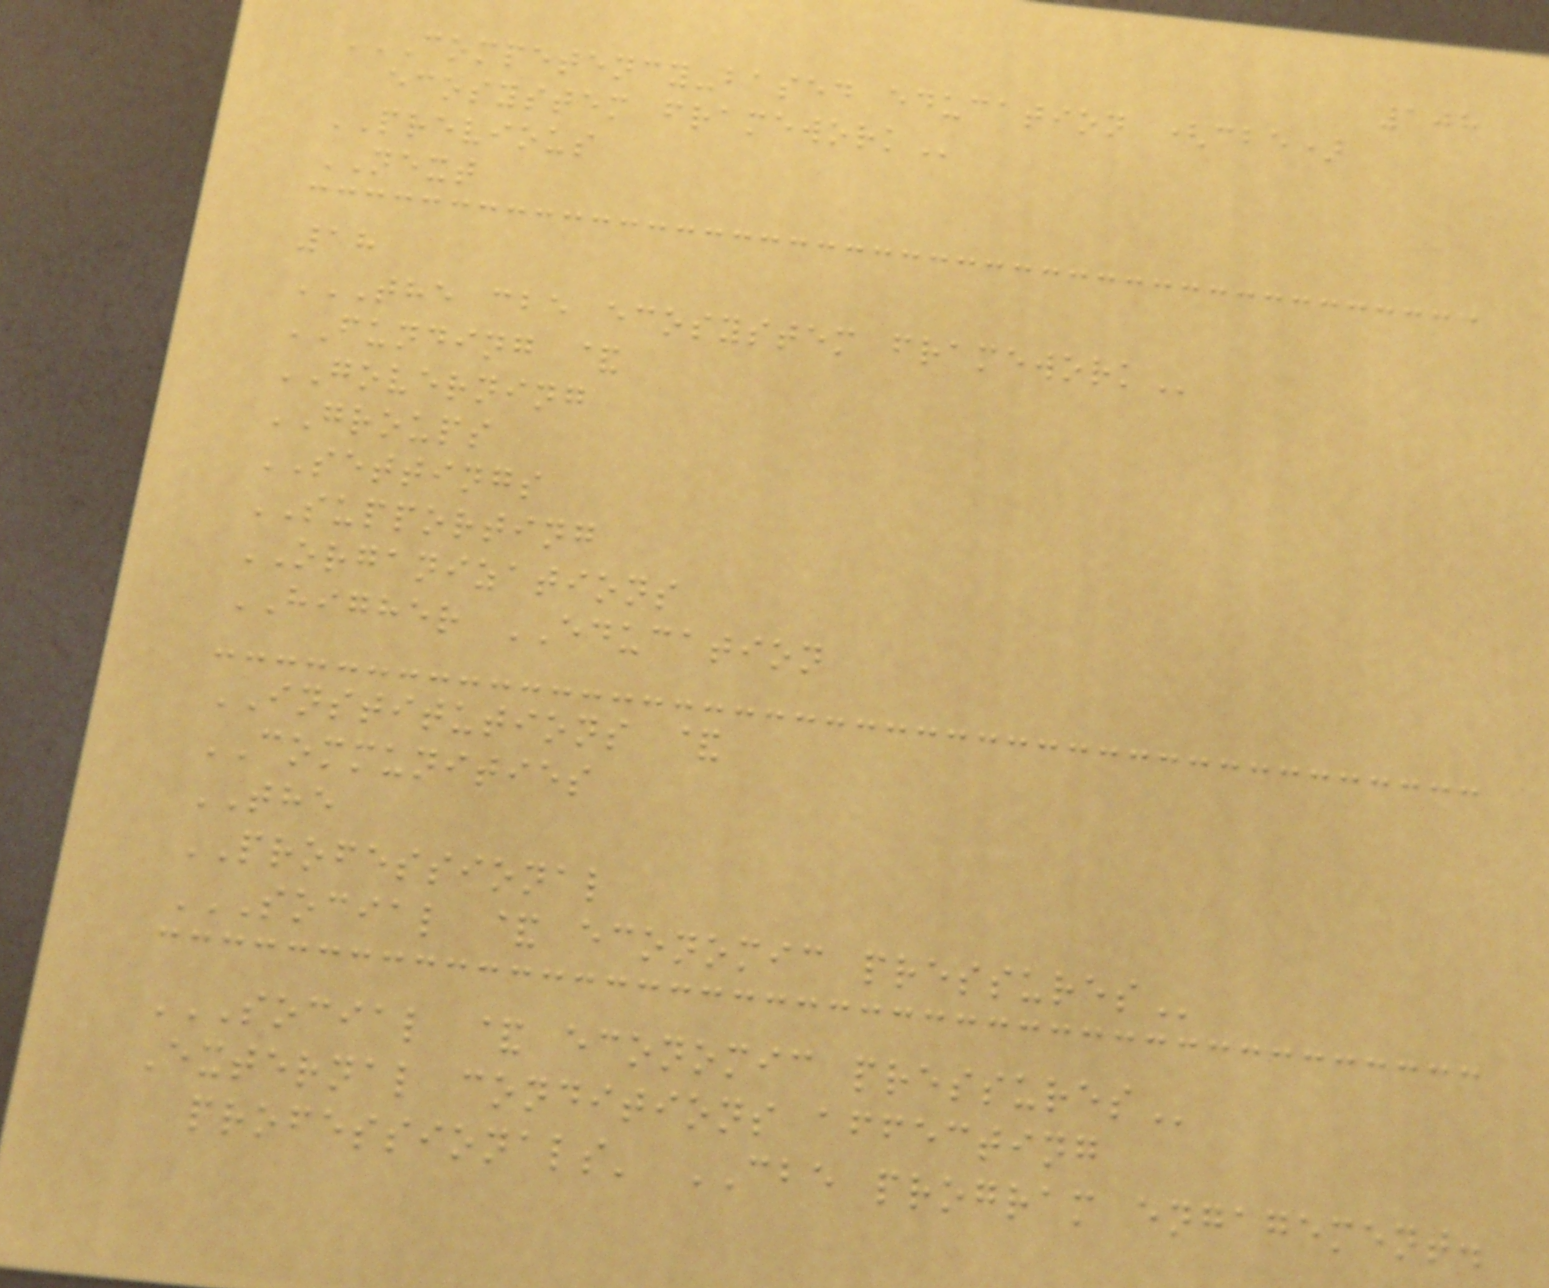108
COMPETENCY-BASED EDUCATION (CBE)
ECOSYSTEM FRAMEWORK
PREVIOUS
NEXT
18
THE CBE ECOSYSTEM FRAMEWORK
FUNDING &
GOVERNING
GROUPS
SETTINGS
SUPPORTING
ORGANIZATIONS
HIGHER EDUCATION
INSTITUTIONS &
COMMUNITIES
THE
PROFESSIONAL
SOCIAL & ECONOMIC PRESSURES
SOCIAL & ECONOMIC PRESSURES
External conditions affecting
professionals' CBE program engagement.
